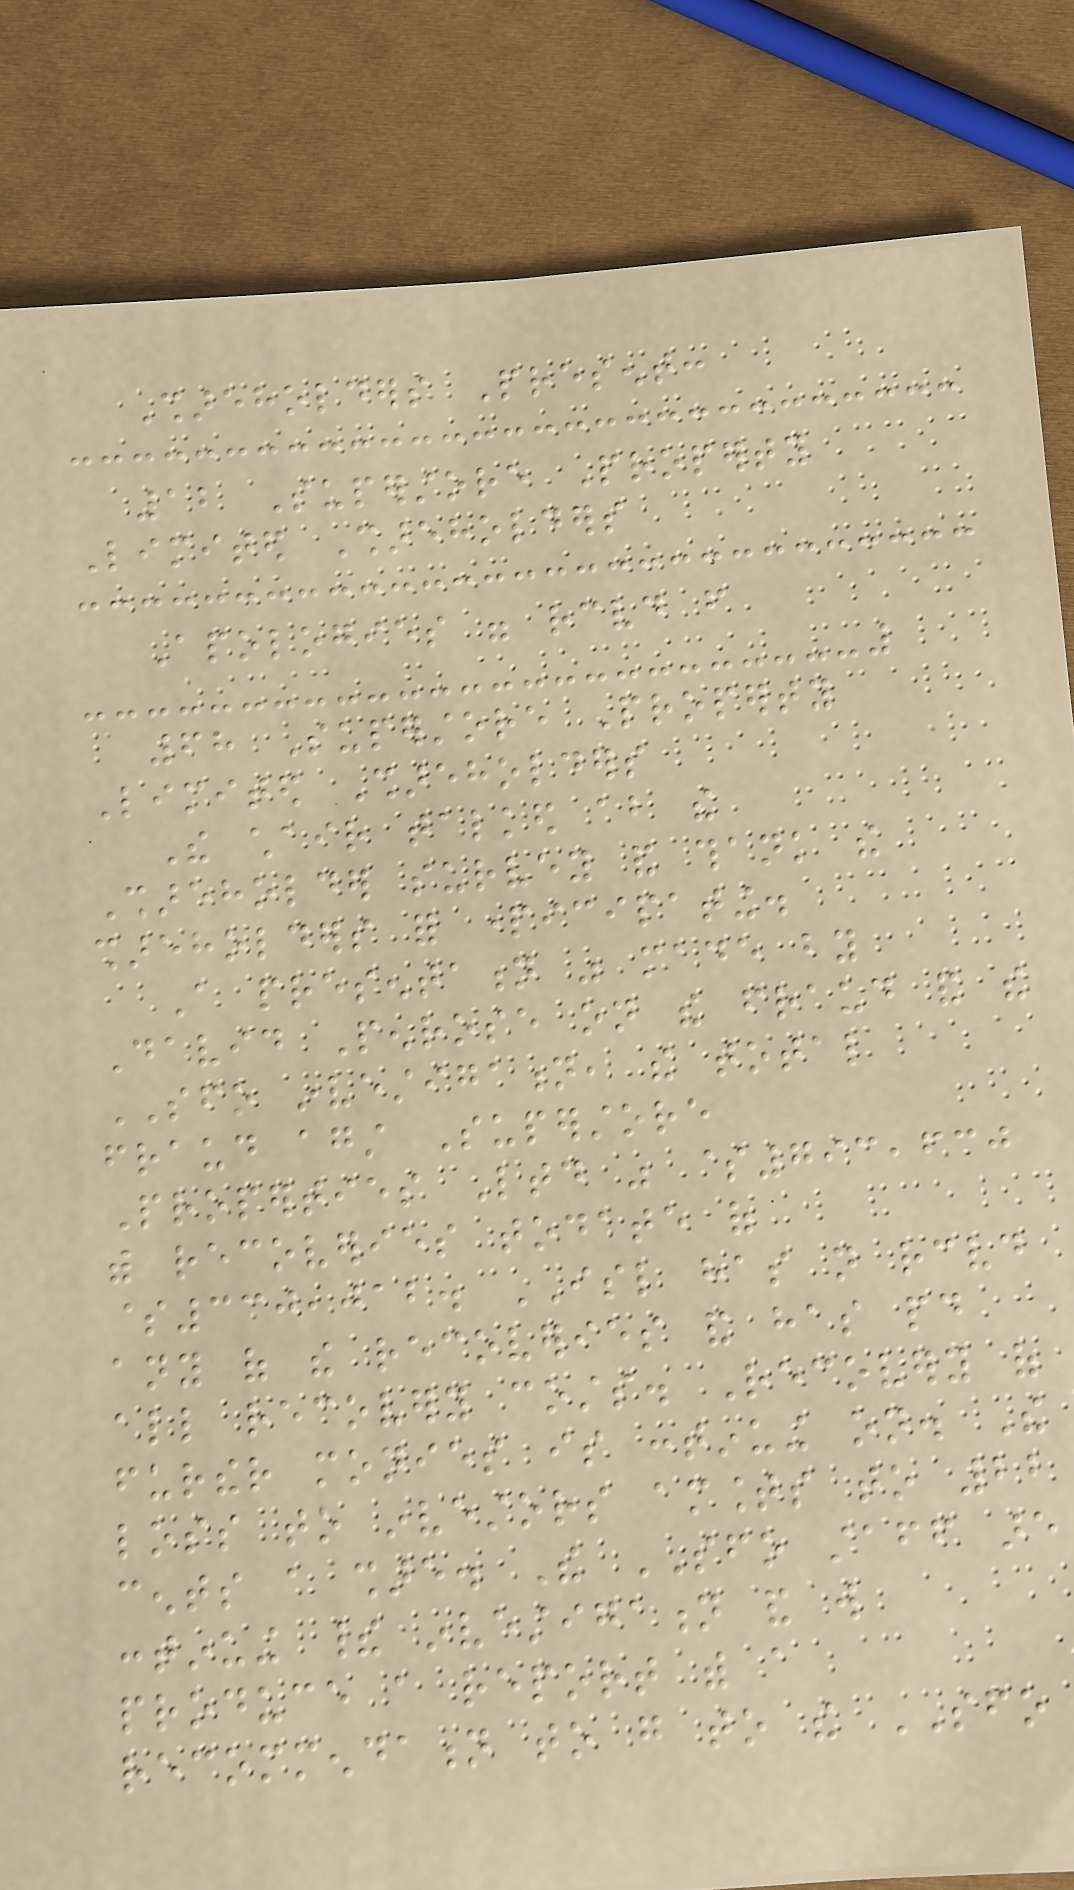Shareholders Present:
12 Superstore Property
Limited Shareholders
Apologies were received from
68 Superstore Property
Limited Shareholders
The chair talked about the
Shareholder survey and thank the
shareholders for participating.
A presentation was made by
David Penrose on the fraud and the
SFO investigation, the total
fraud against Superstore
Properties Ltd was $793,630
with recoveries todate of
$330,012. ISL has not received
any of the recoveries and has paid
all recovery costs. Recovery of
further monies is continuing on. The
loss to investors amounts to 22
cents a share. The SFO staff are
continuing their investigation and will
produce a report with a
recommendation to go to the SFO
